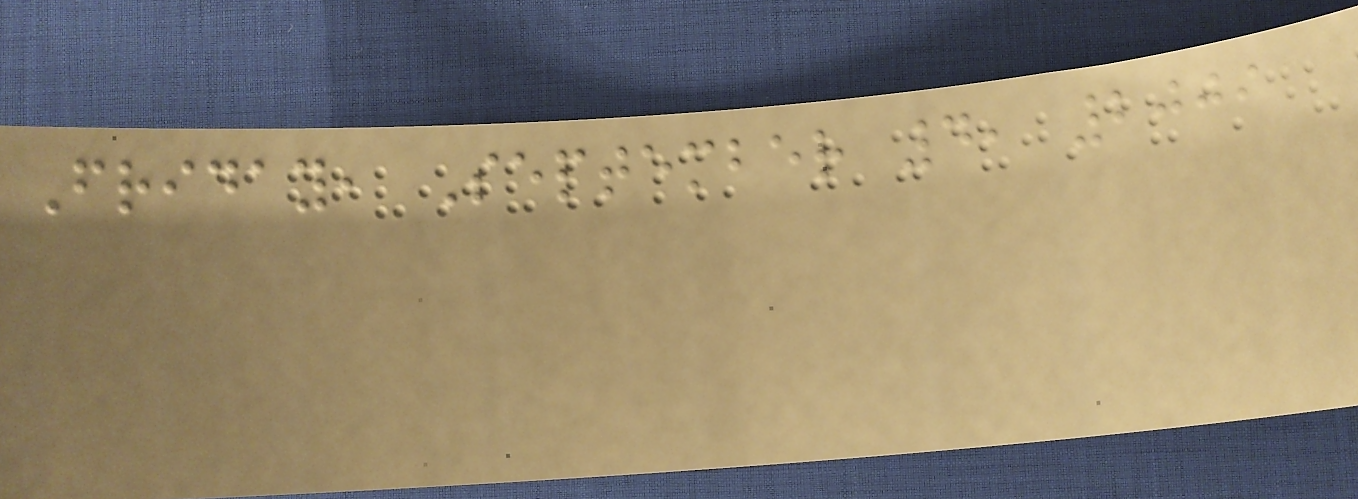Friday, September 4, 2009
